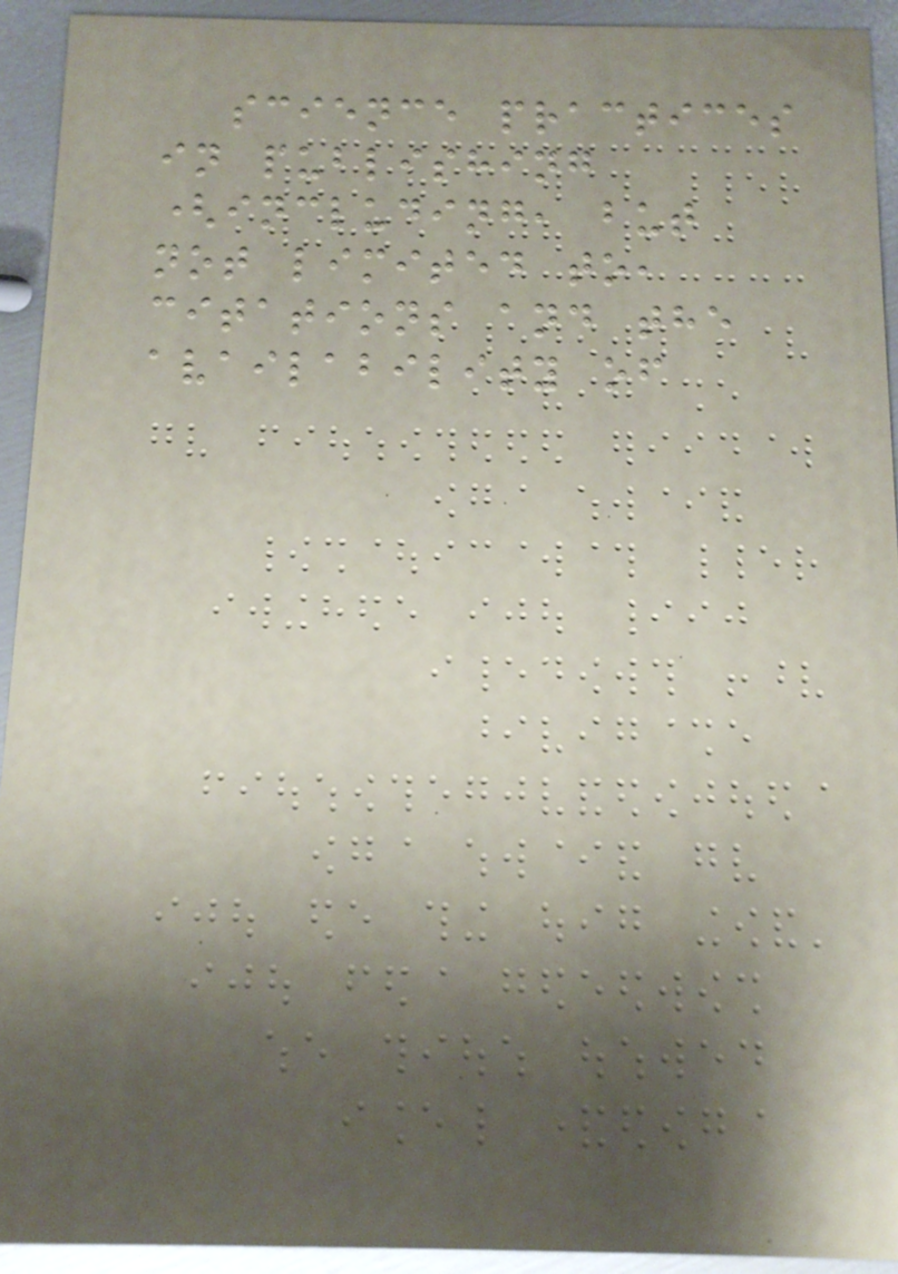science practices
in publishing
(including, but
not limited to,
citations and the
availability of
